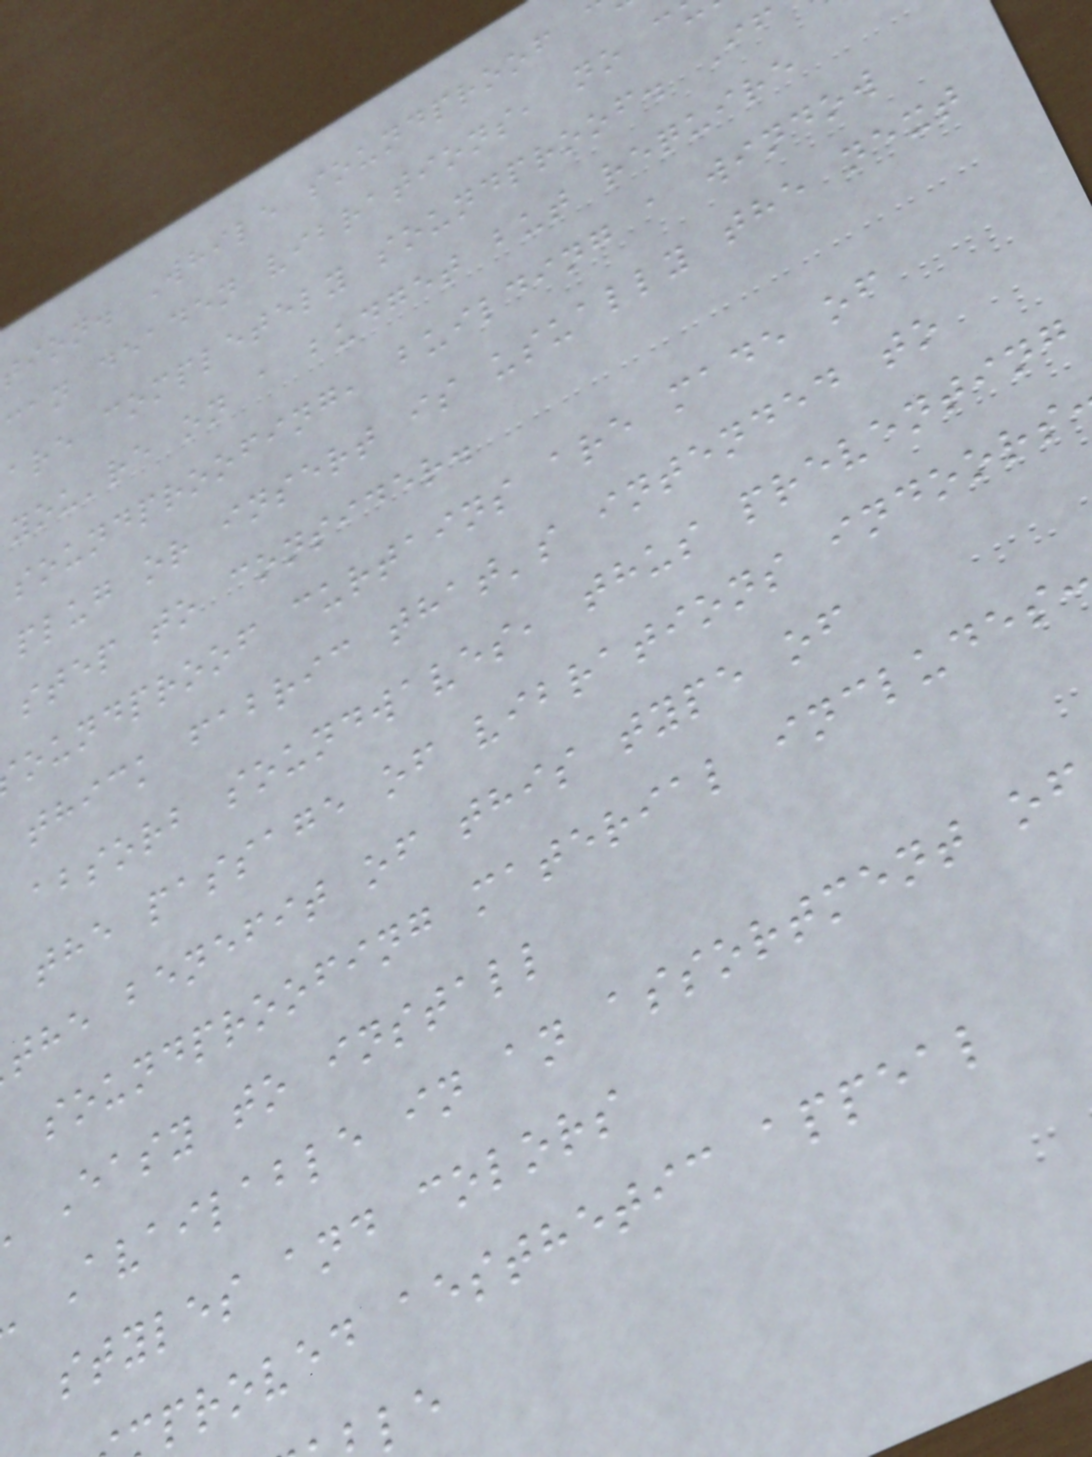tion. While soundproof
can deaden vibrations, no c
are completely soundproof. If
you're on a budget but require
soundproofing, building a window
plug or insert is usually the next
step to consider.
oundproof curtains are made of
thick fabric that's intended to
absorb soundwaves, thus preventing
the passage of vibrations indoors
the benefit of this type of
soundproofing material includes
Easy to install
Available in an assortment of
styles and colors
proved aesthetic appeal
